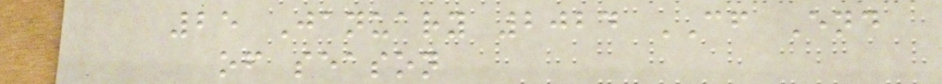25 January 2024 CF End
of season
